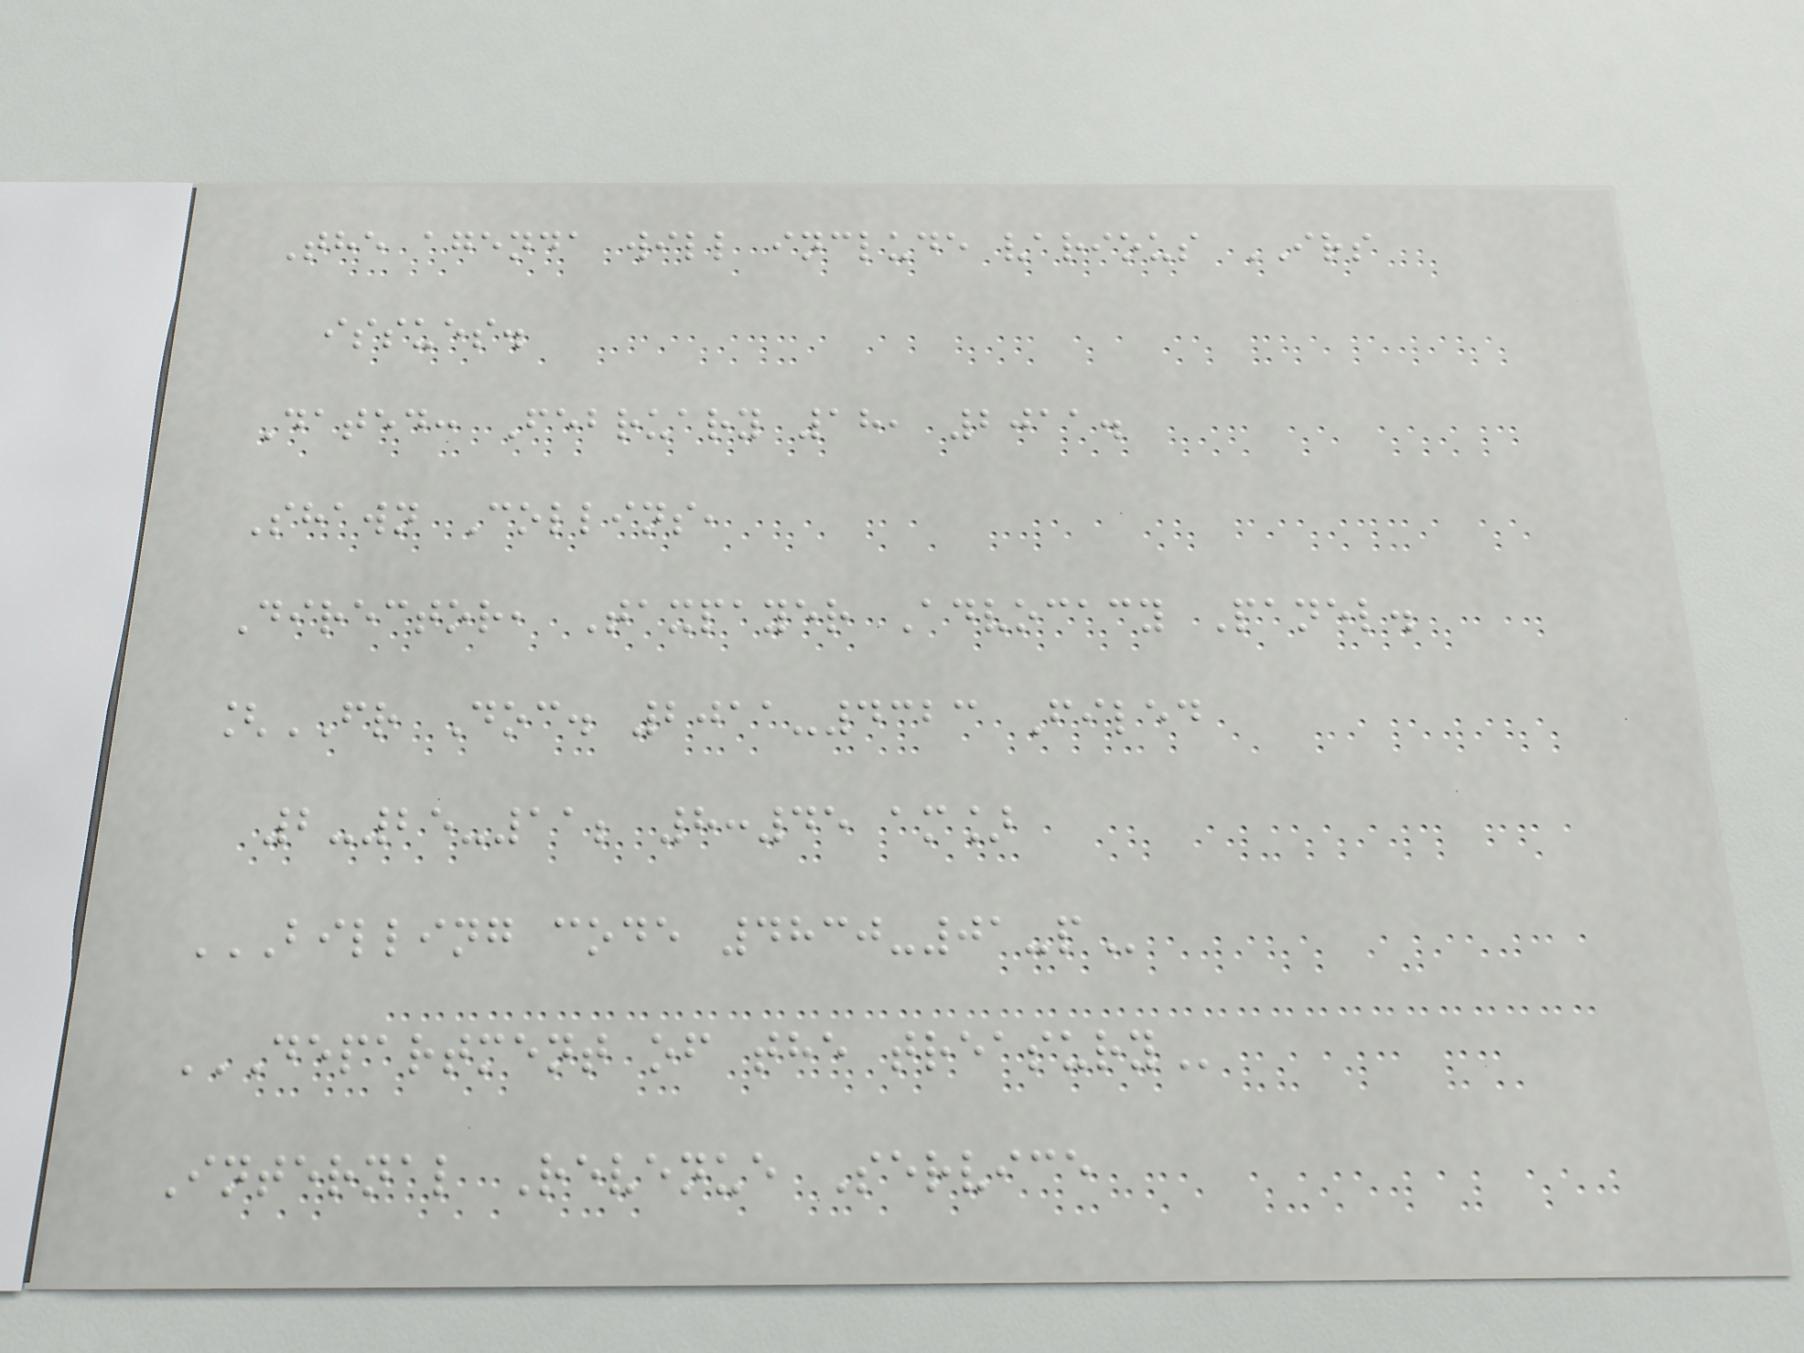The agenda will include various IRS
issues.
Dated: February 18, 2011.
Shawn Collins,
Director, Taxpayer Advocacy Panel.
[FR Doc. 2011-4323 Filed
2-25-11; 8:45 am]
BILLING CODE 4830-01-P
DEPARTMENT OF THE TREASURY
Internal Revenue Service
